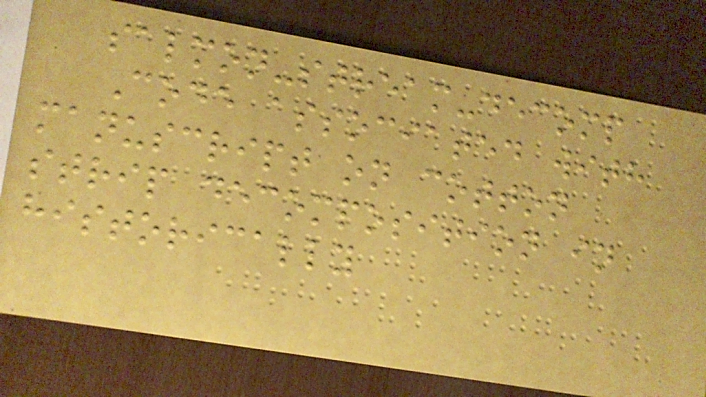salmon-stream-decomp
Code associated with
manuscript on cotton
strip decomposition in
historically
